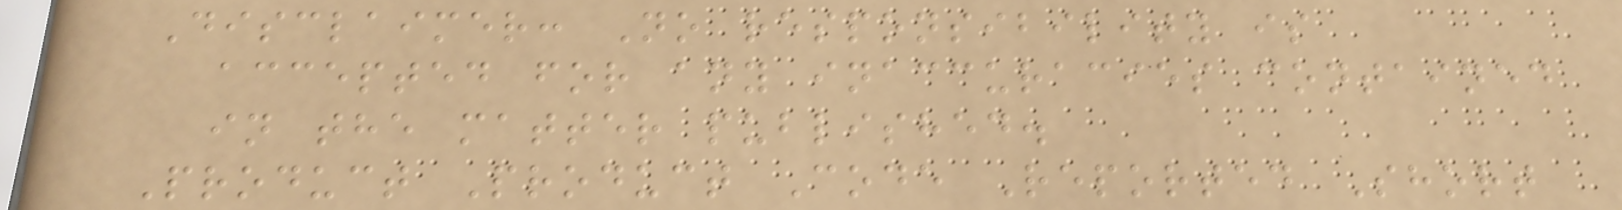Disclaimer: No responsibility is
accepted for any inaccuracies contained
in the matter published.
Product Product Code Reported Short
